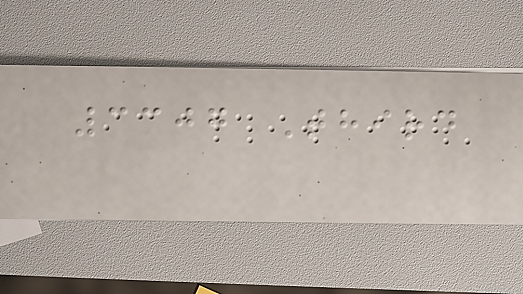3307 Third
